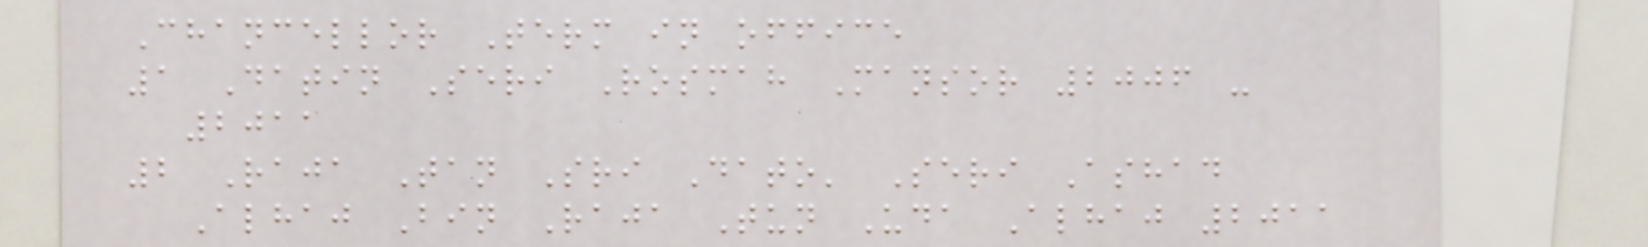Chancellor Term in office
1 Datin Seri Rosmah Mansor 2006 -
2011
2 Raja Tan Sri Dato' Seri Ashad
Alhaj Bin Raja Tun Uda Alhaj 2011
